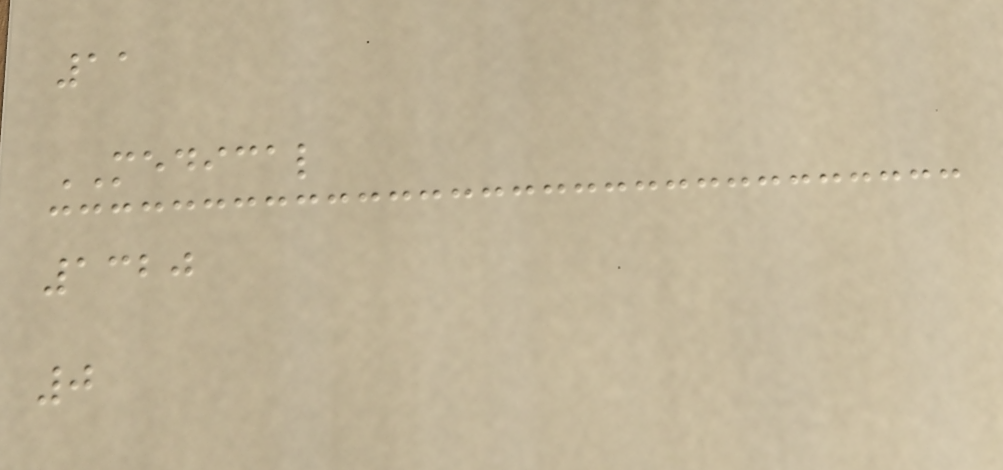11
MEDICAL
1320
0
